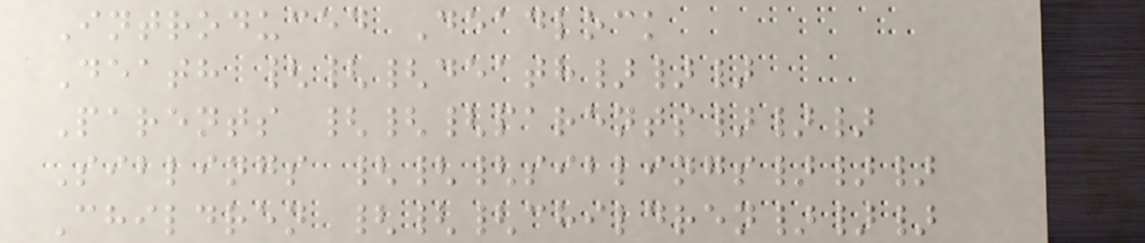Introduced Deadlock
Death {{{death}}}
Parents {{{parents}}}
Siblings {{{siblings}}}
Children {{{children}}}
